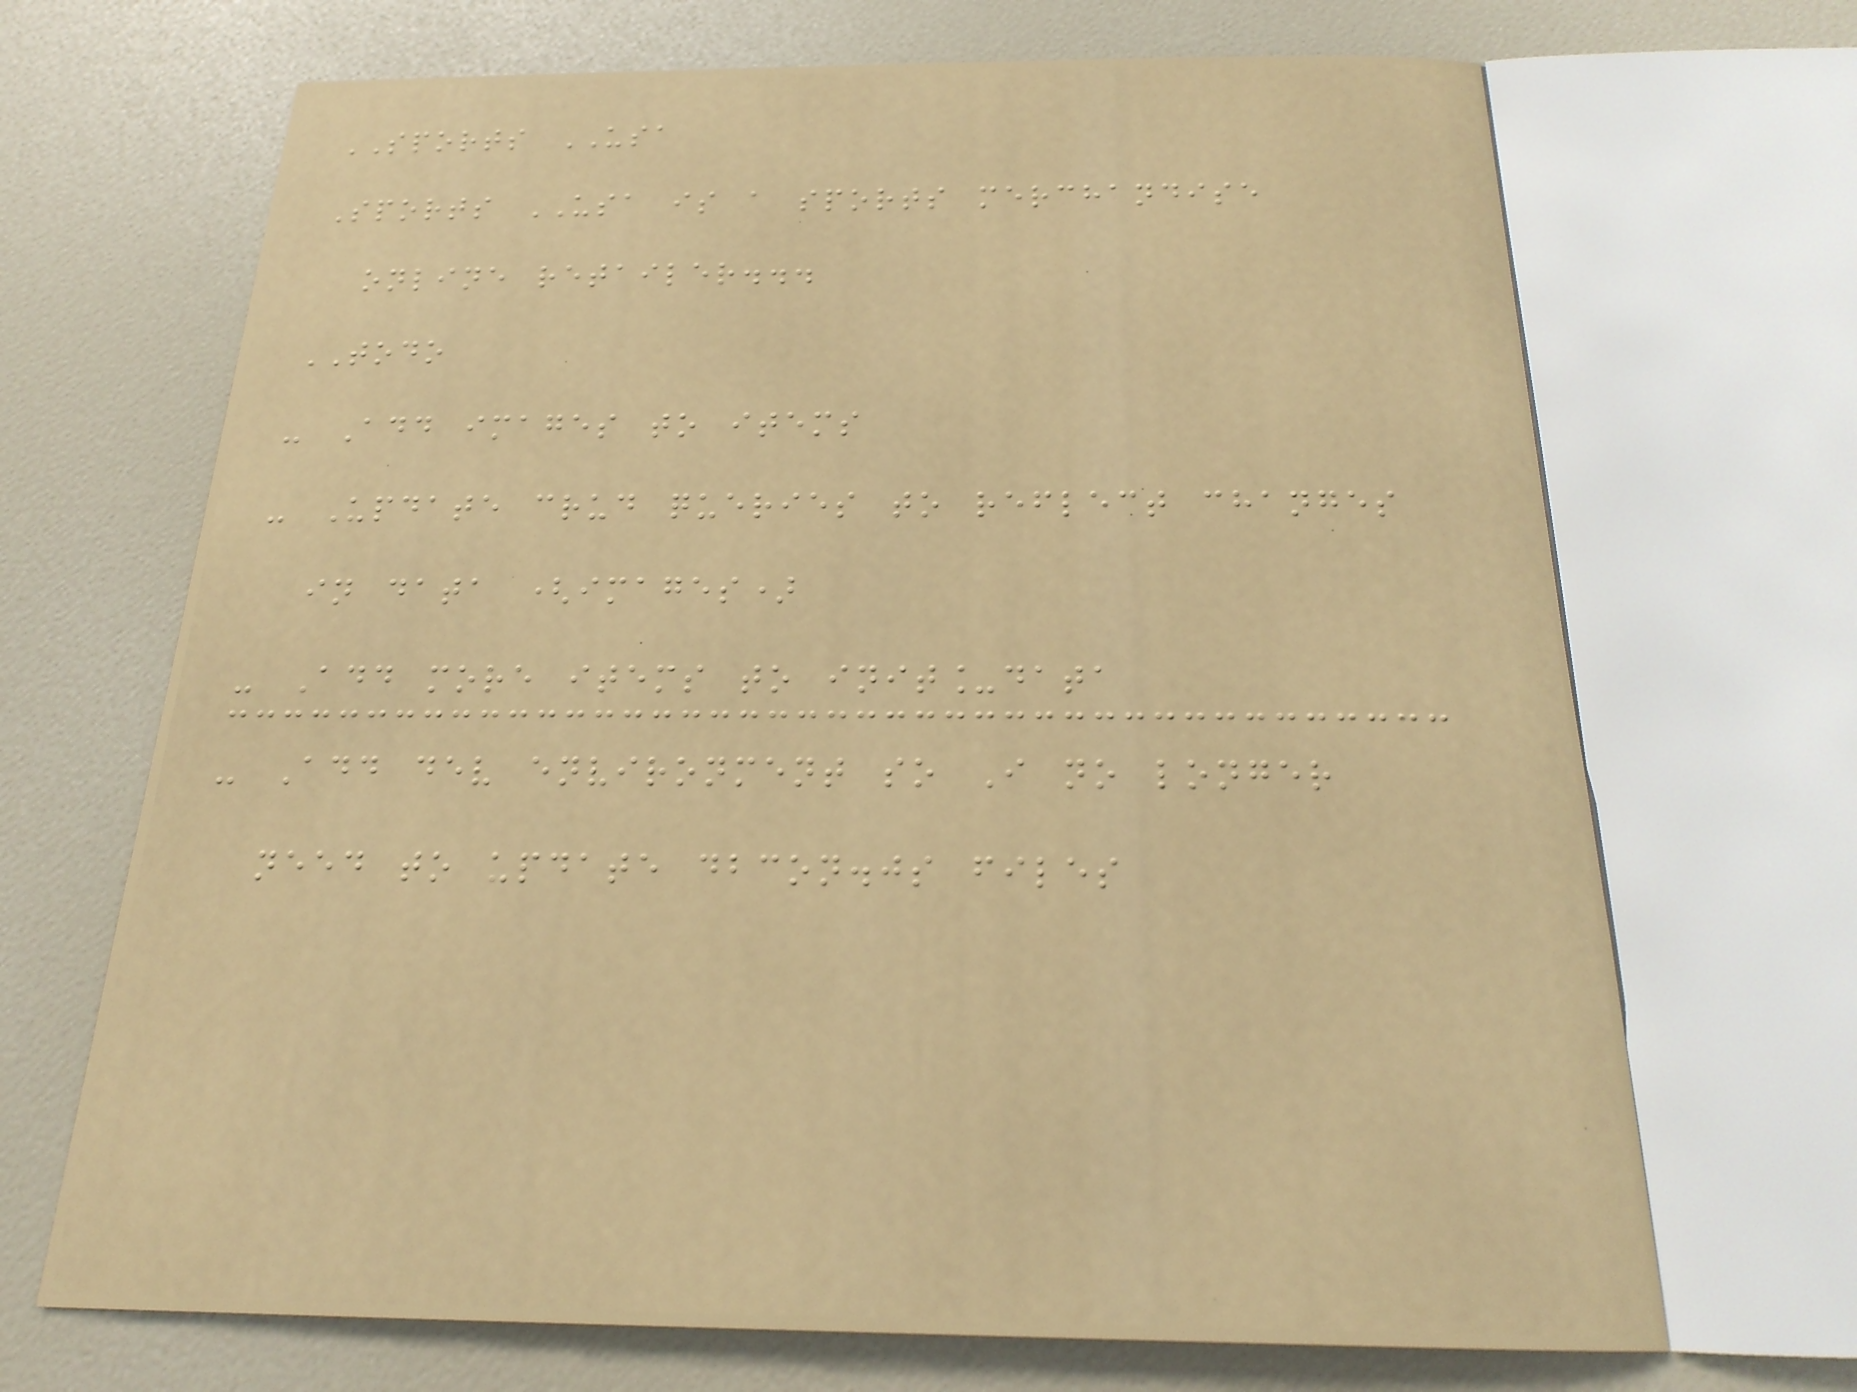SPORTS USA
Sports USA is a sports merchandise
online retailer...
TODO
- Add images to items
- Update crud queries to reflect changes
in data (images)
- Add more items to init_data
- Add dev environment so I no longer
need to update dbcon.js files
